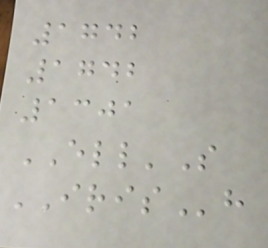1742
1742
1301
ELL'S
IRISh
